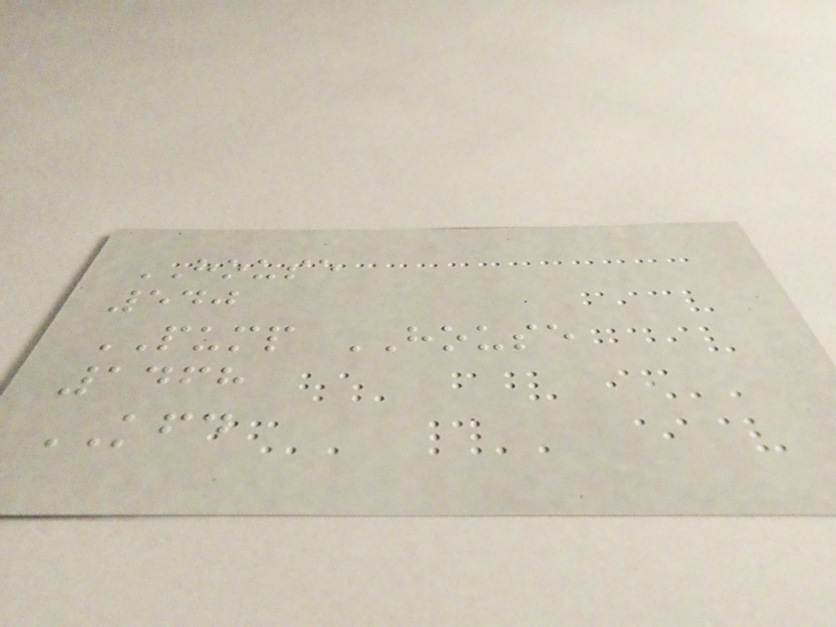HOUSE
540
PUMP HOUSE
1468
KFD
